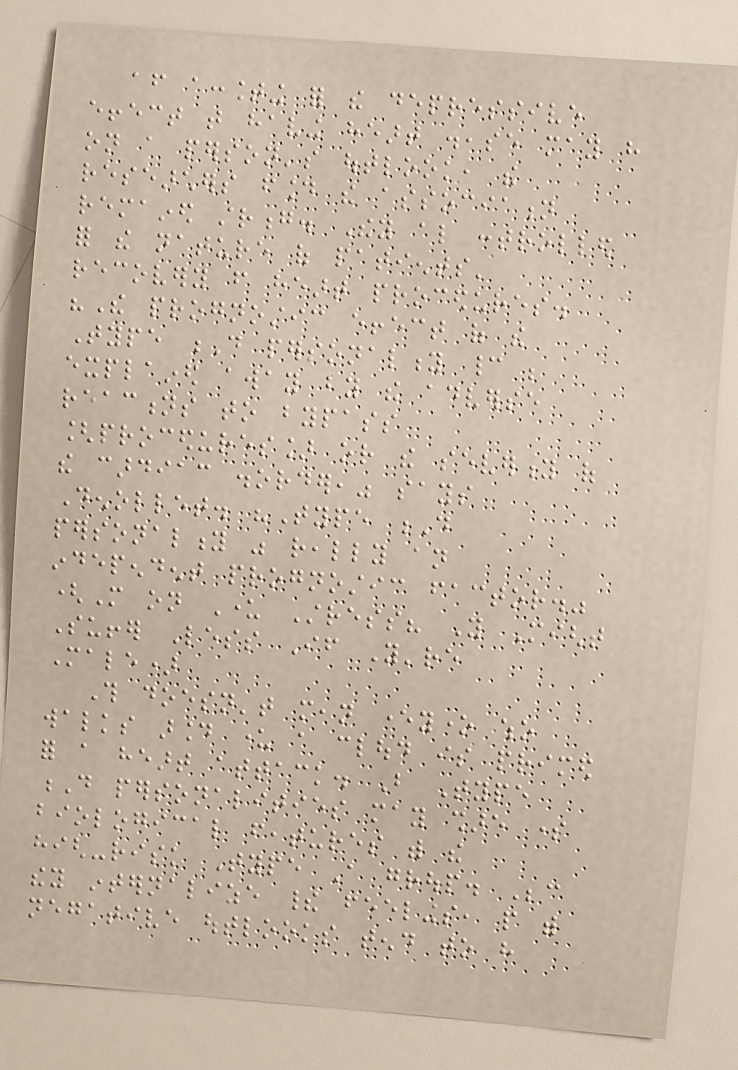after accounting for the depressive
effect that having heart disease may have
on a person's outlook, the
researchers found the association
remained strong. They also controlled
for the nature of patients'
recovery from heart procedures.
"The prognostic effect of the
Type D personality cannot be
explained away by the adverse
reactions to bypass
[procedures] or the severity of
the cardiac disorder," says
Denollet. "Type D
personality was really an
independent prognostic factor."
(More on Under Stress? You Might
Suffer Less If You're
Male)
This doesn't mean everyone who
walks around under a cloud is primed
for a heart attack. But Type
D personalities may share some
biological features with the
high-risk Type A group. Because
they internalize their feelings, people with
negative outlooks tend to have
